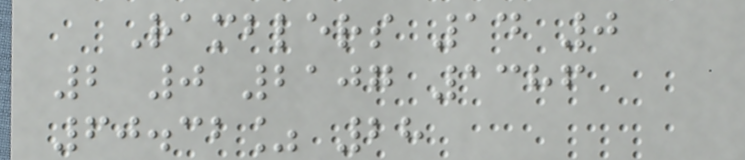Ramblers 14 0
2 0 2107 1386
60.32% 28
